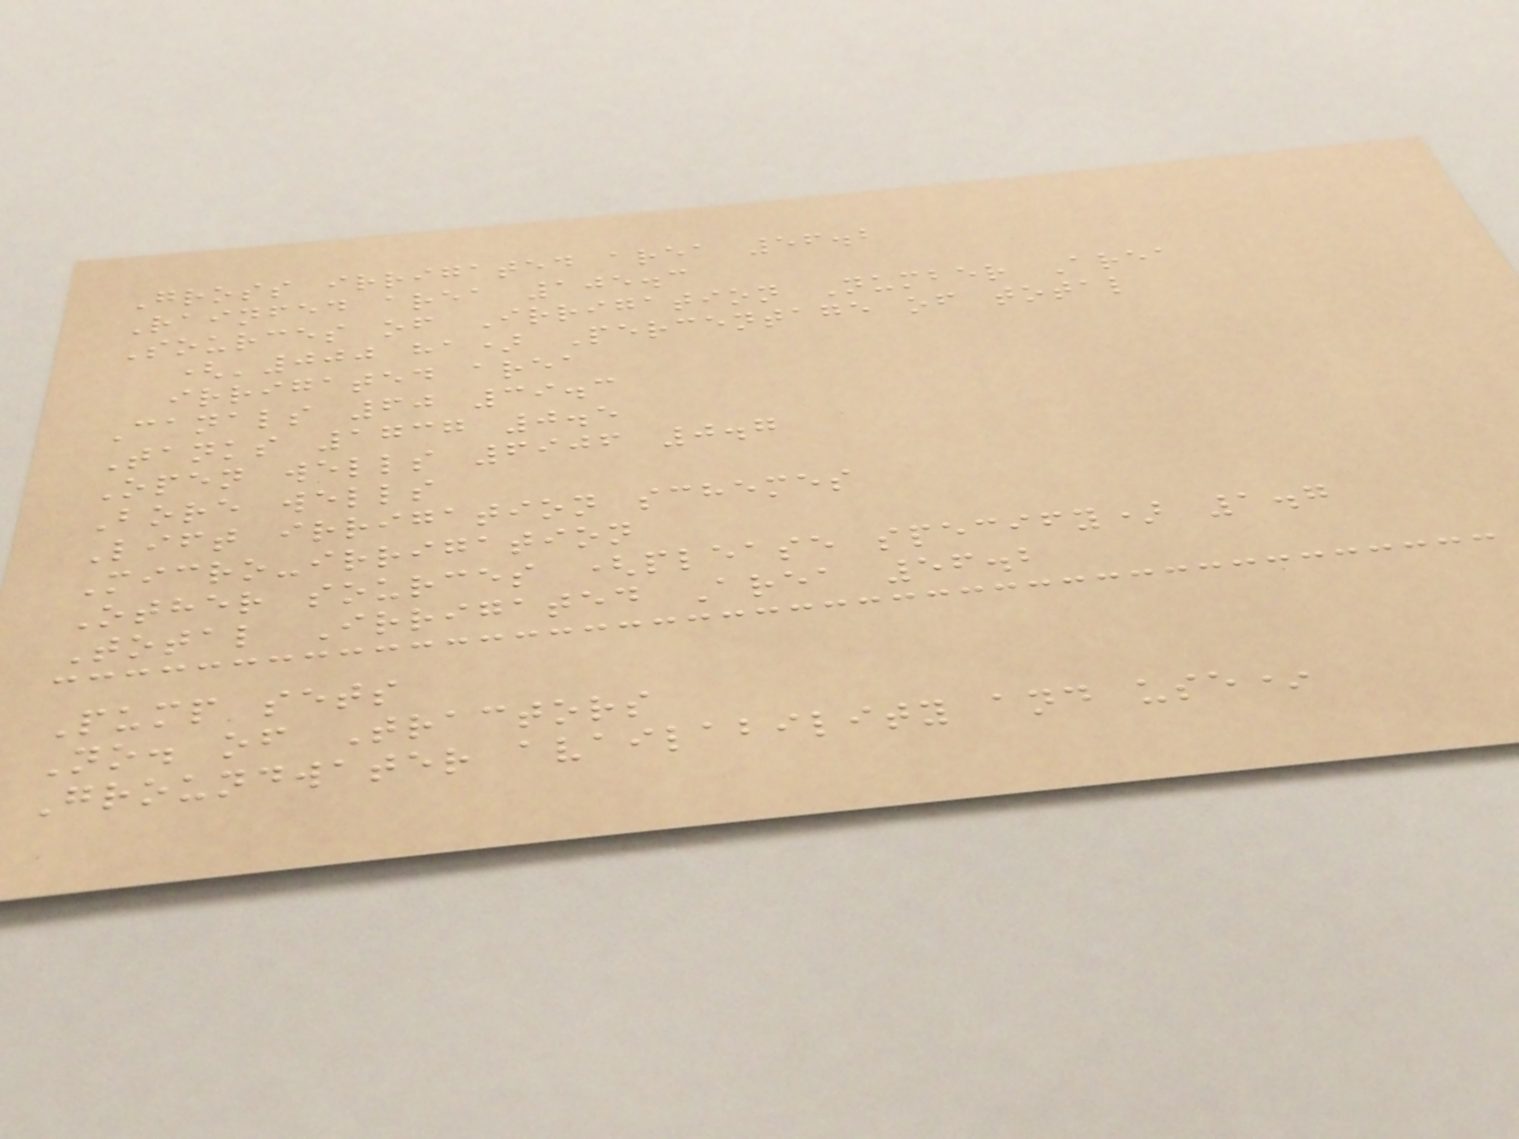Gross irrigated area 56.2
Rainfed area 105.3
Sources of Irrigation Number Area
('000 ha) Percentage of total
irrigated area
Canals 60 39.3
Tanks 1737 0.5
Open wells 6906 0.7
Bore wells
Lift irrigation schemes
Micro-irrigation
Other sources (please specify) 1.7
Total Irrigated Area 56.2
Pump sets
No. of Tractors
Groundwater availability and use*
